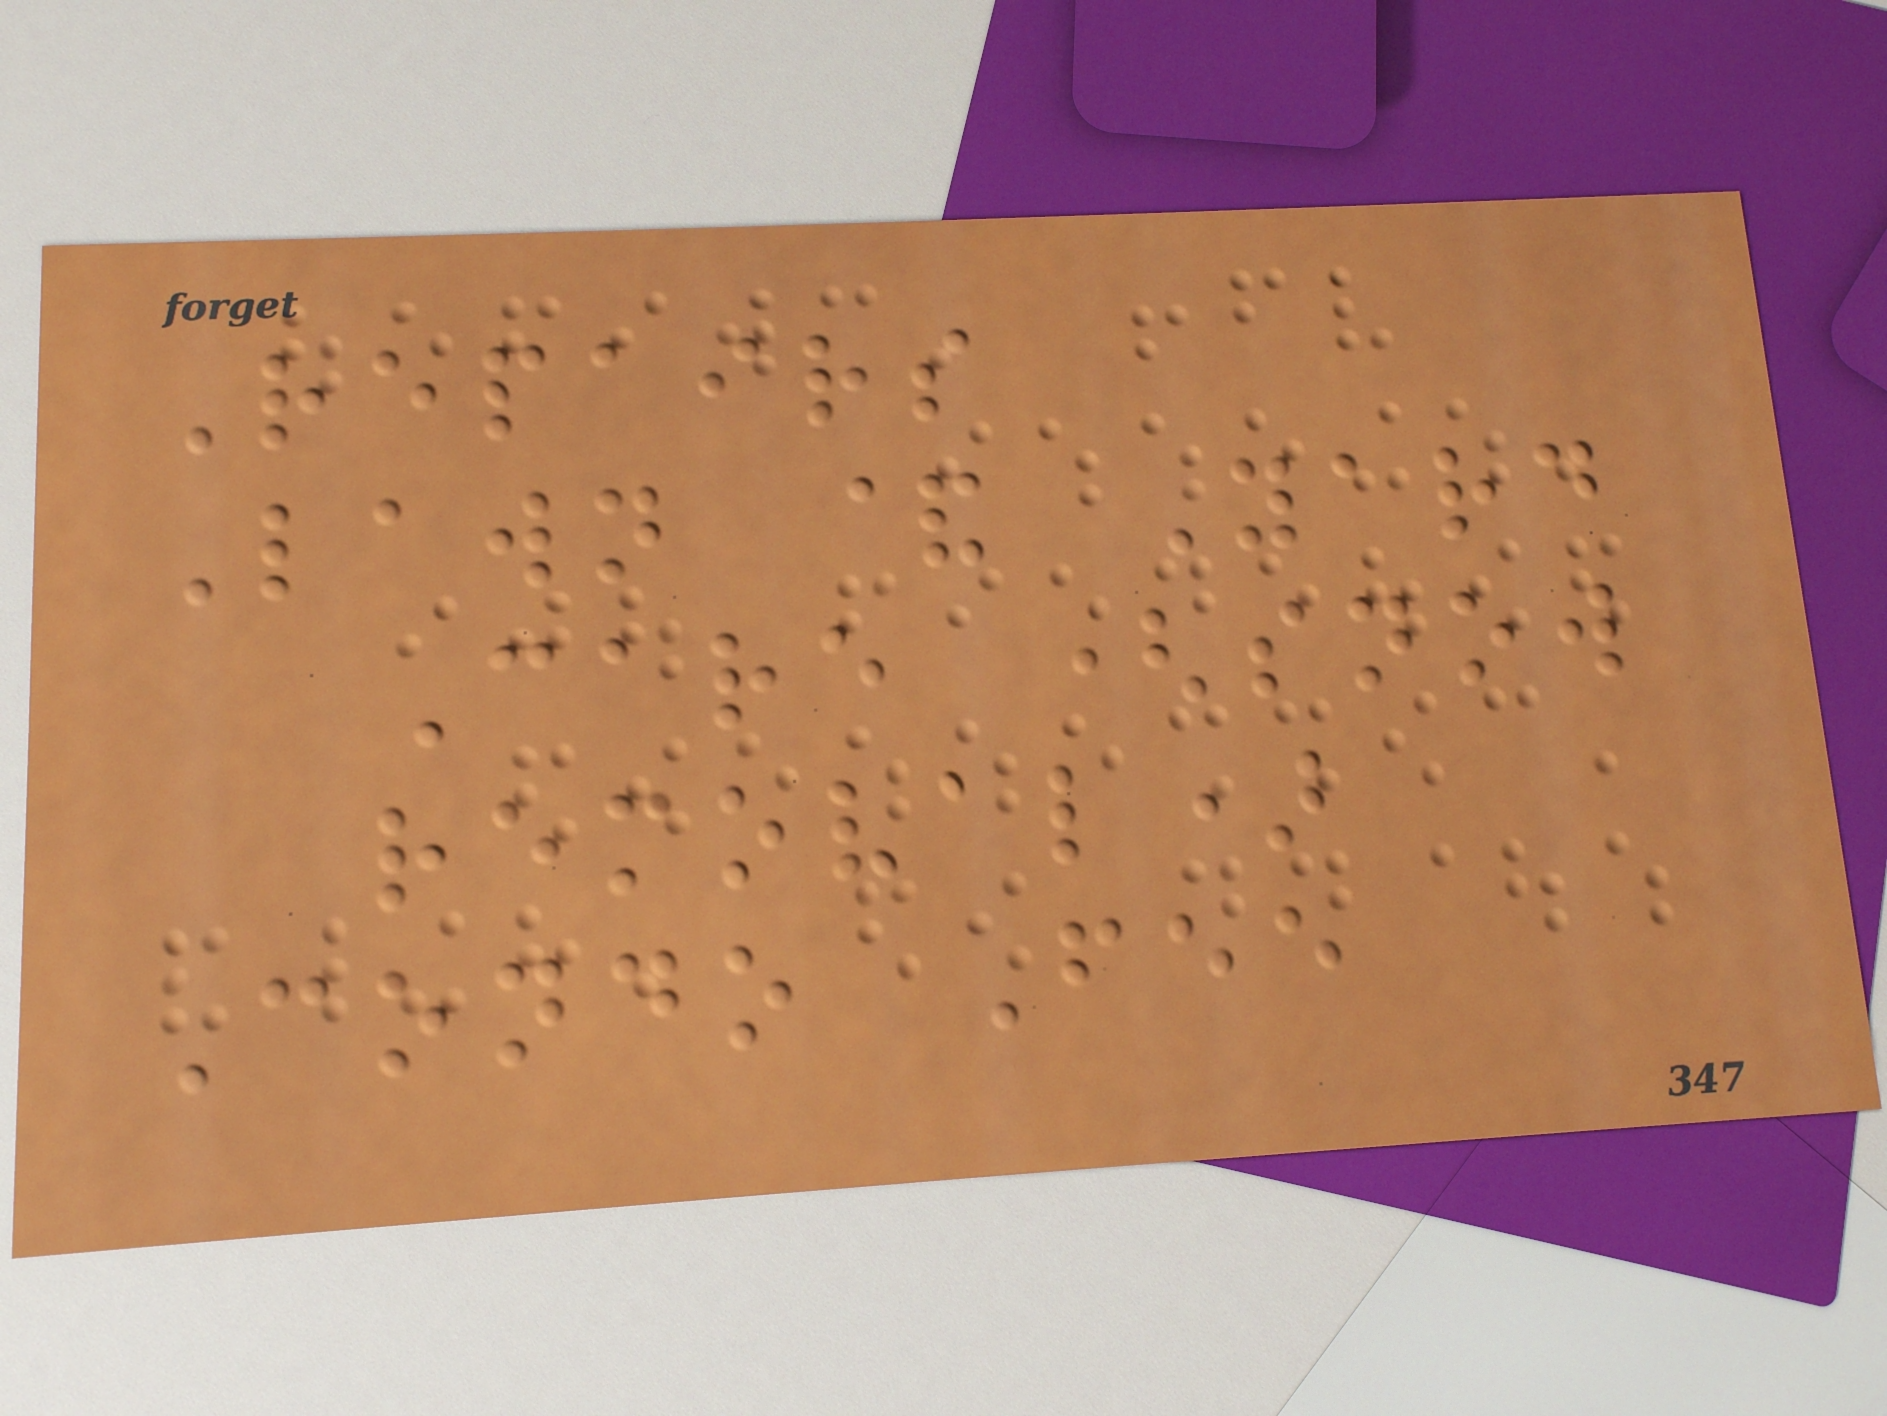Repairs
Lawn & Yard
Care (snow
removal)
Condo Fee
